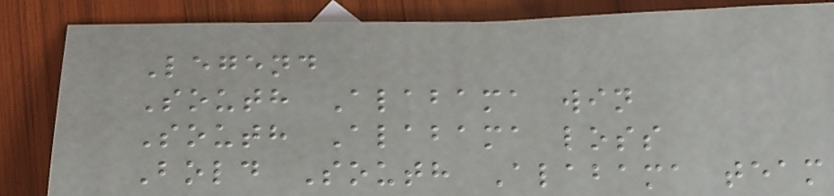Legend
South Alabama win
South Alabama loss
Bold South Alabama team
